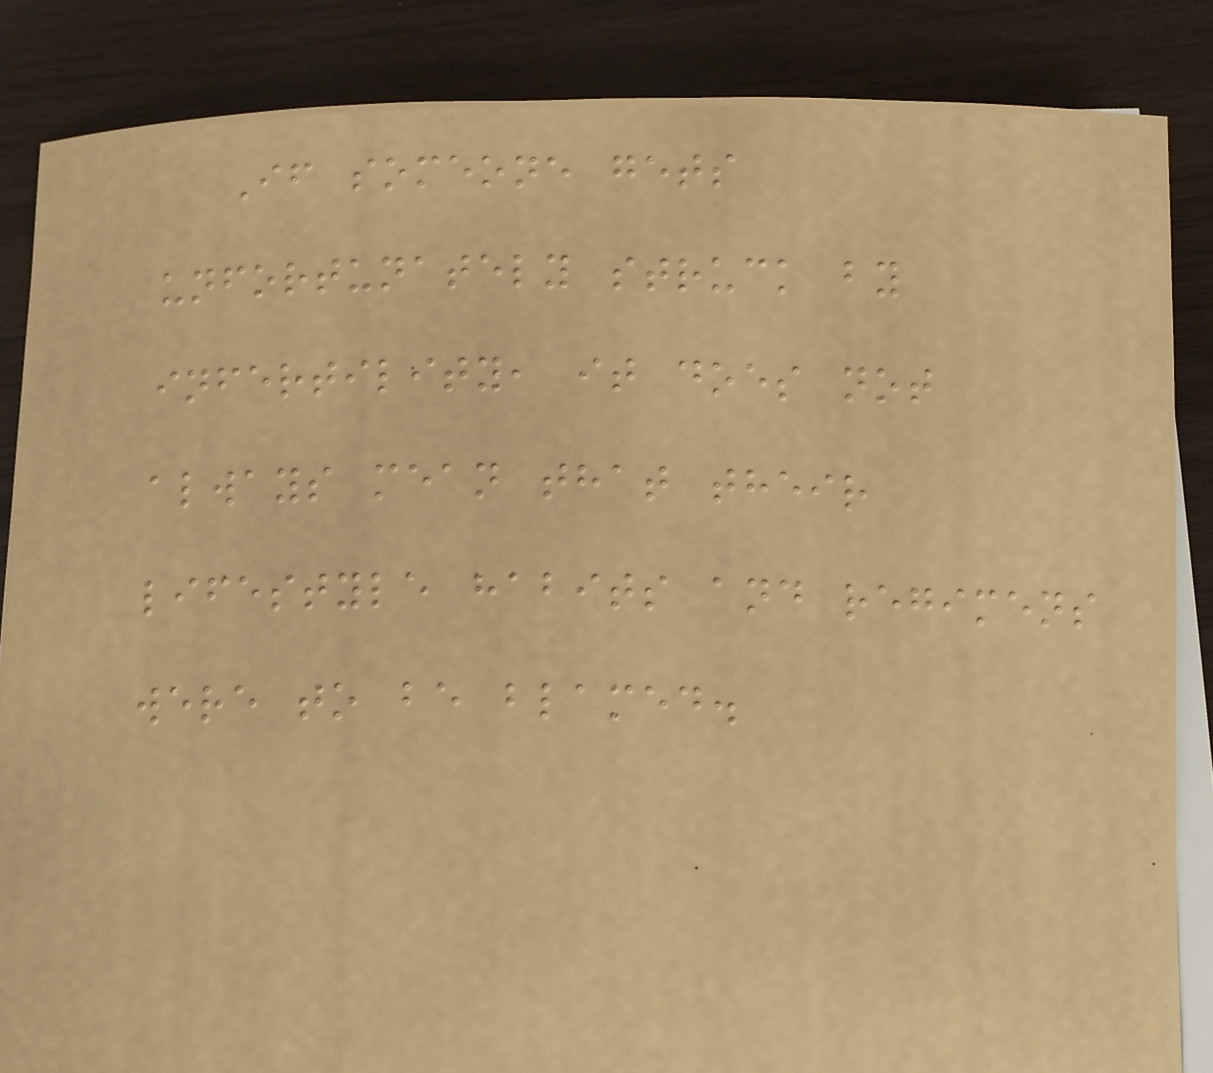If someone gets
unfortunately struck by
infertility, it does not
always mean that their
lifestyle habits and regimens
were to be blamed.
